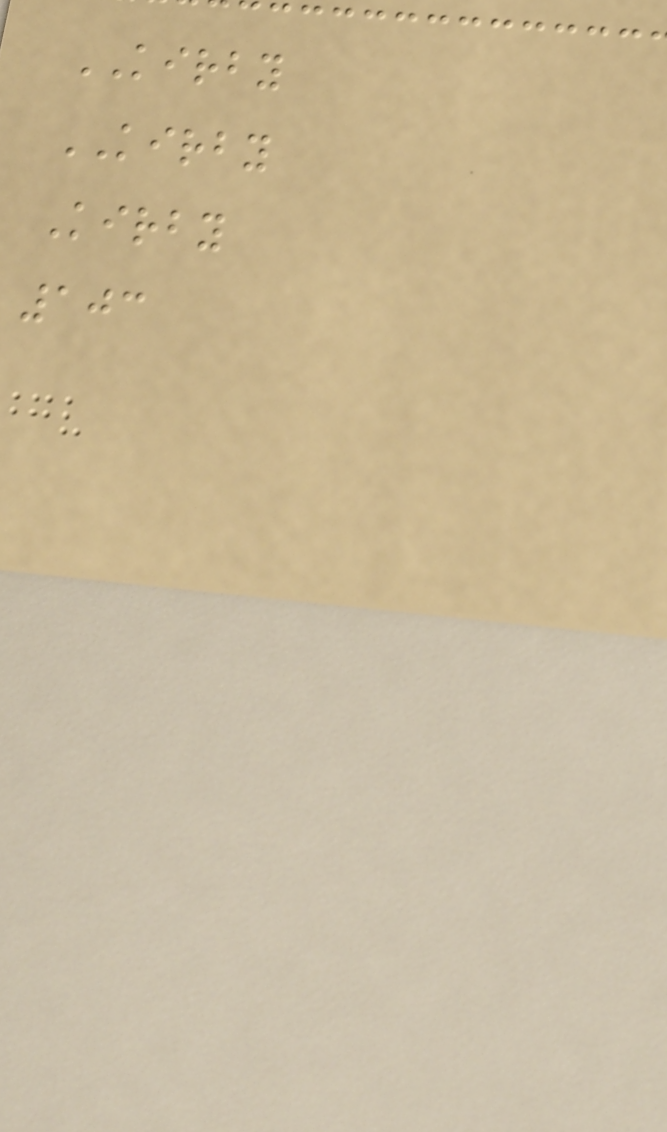KIRBY
KIRBY
Kirby
103
